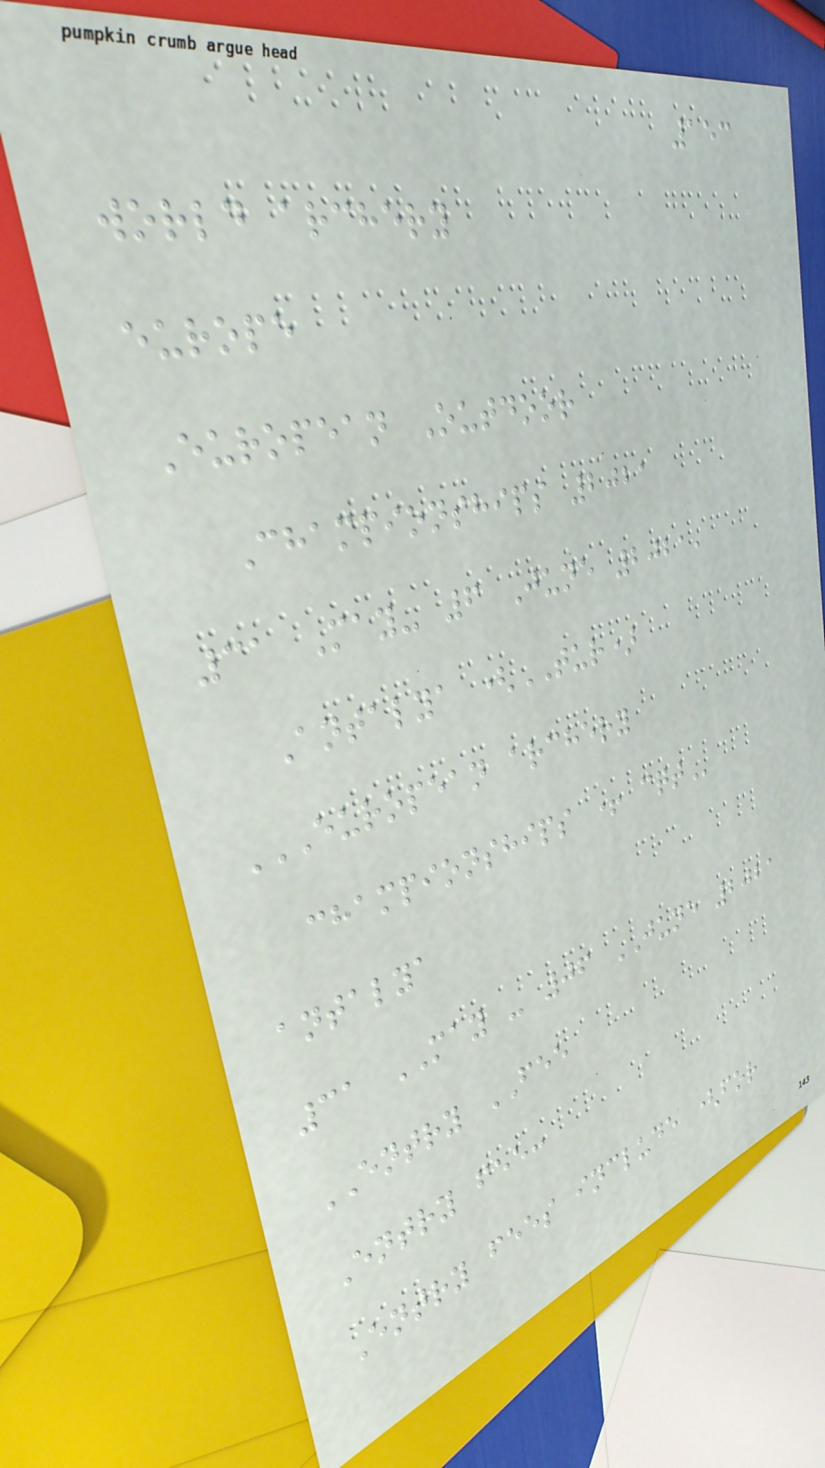153
world archery
europe
European Outdoor
Championships 2021
31 May- 6 June 2021,
Antalya (TUR)
EUROPEAN ARCHERY
CHAMPIONSHIPS + CQT
antalya
31 MAY - 06 JUNE 2021
ENTRY FEE
Entry fee:
Entry fees include (for
